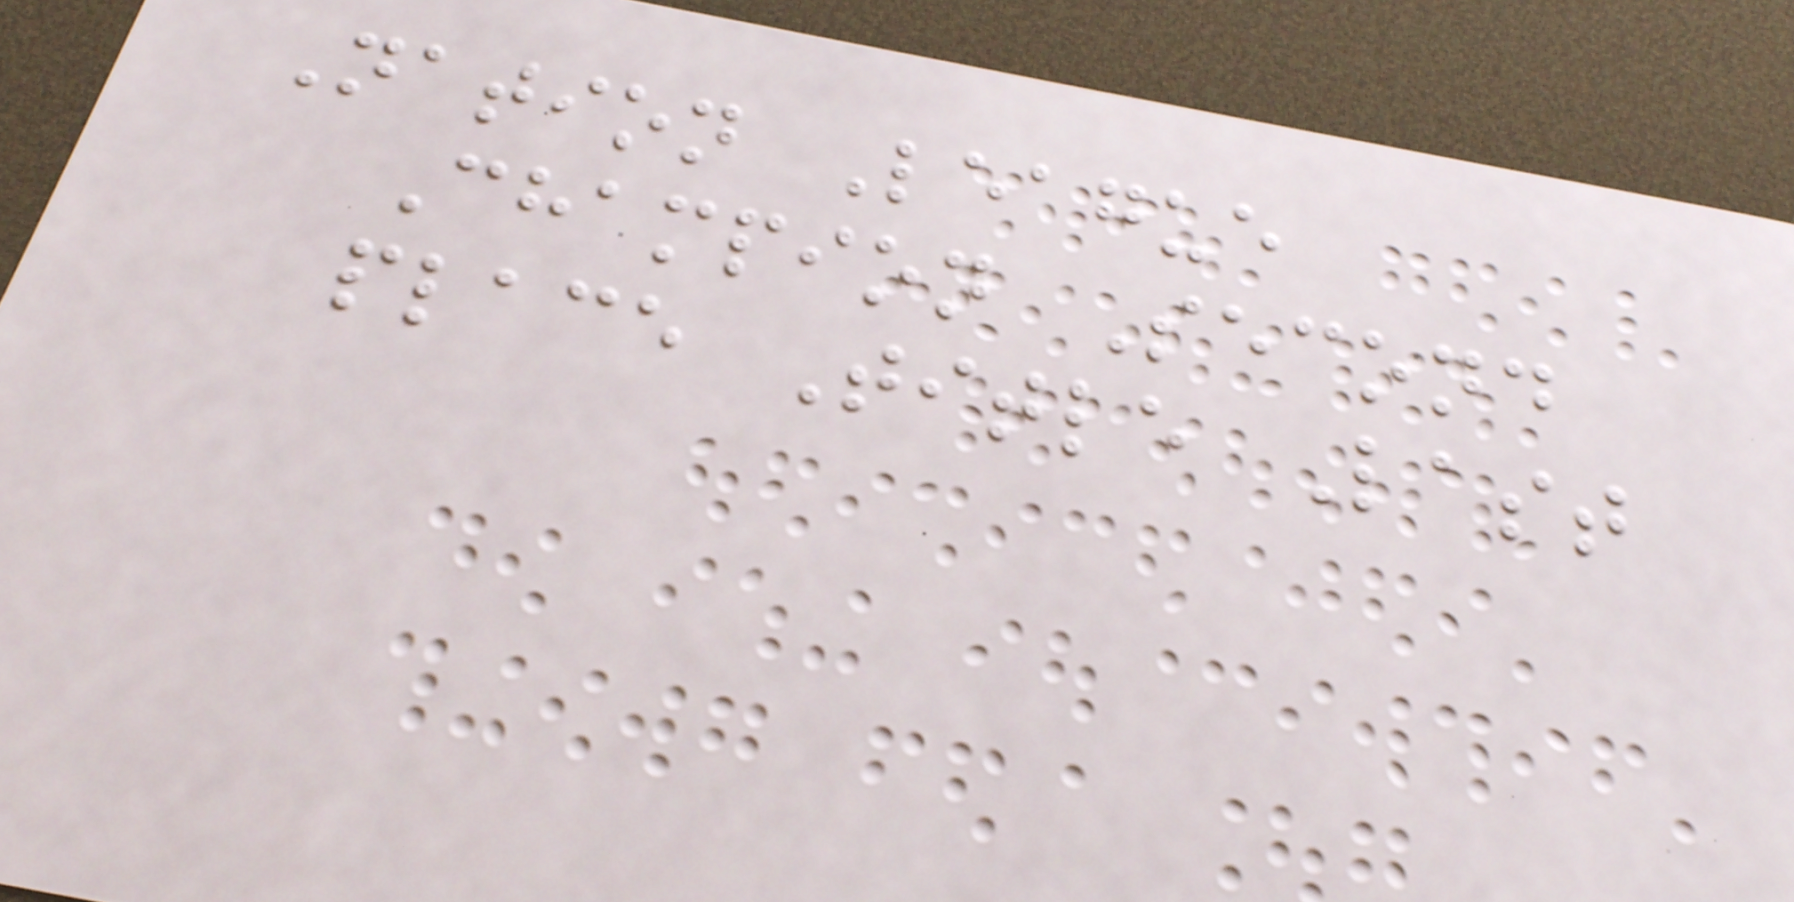Nation League
Champion Second
place Title Last
